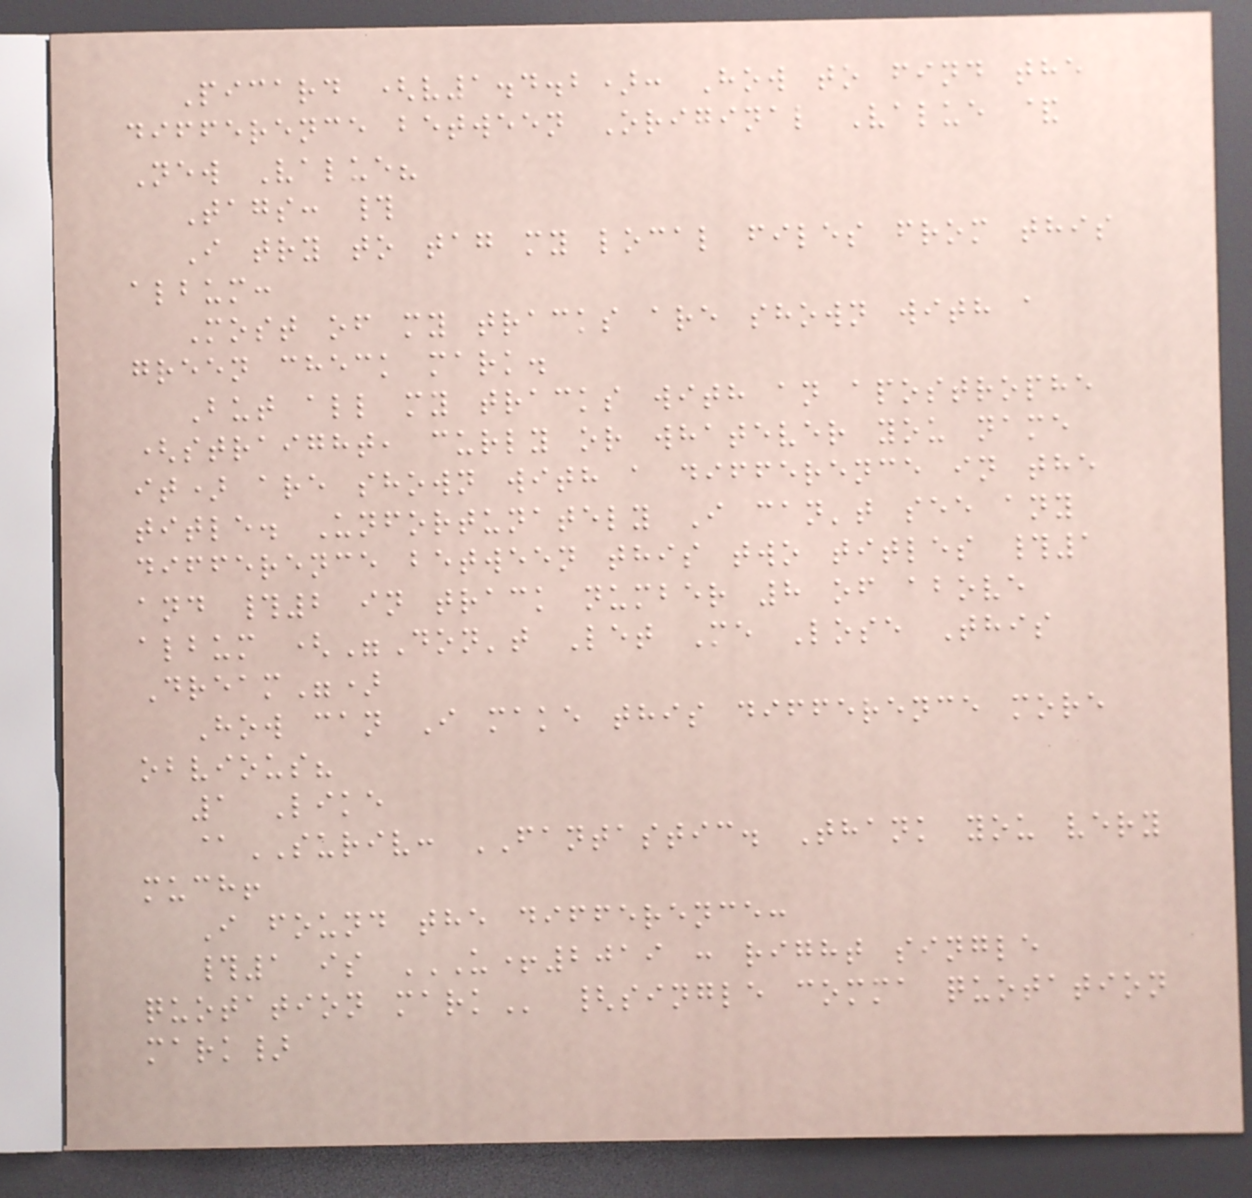Picard (v1.4.2): How to find the
difference between Original Value &
New Value?
Tags: #
I try to tag my local files from this
album:
Most of my tracks are shown with a
green check mark.
But all my tracks with an apostrophe
(straight, curly or whatever you name
it) are shown with a difference in the
title. Unfortunately I can't see any
difference between this two titles #1
and #2 in track number 8 of above
album ("Don't Let Me Lose This
Dream")
How can I make this difference more
obvious?
1 Like
@SURIV: FANTASTIC. Thank you very
much!
I found the difference:
#1 is U+2019 : RIGHT SINGLE
QUOTATION MARK {single comma quotation
mark}
